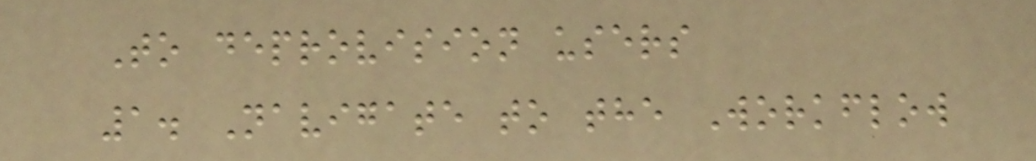To deprovision users
1. Navigate to the Workflow
